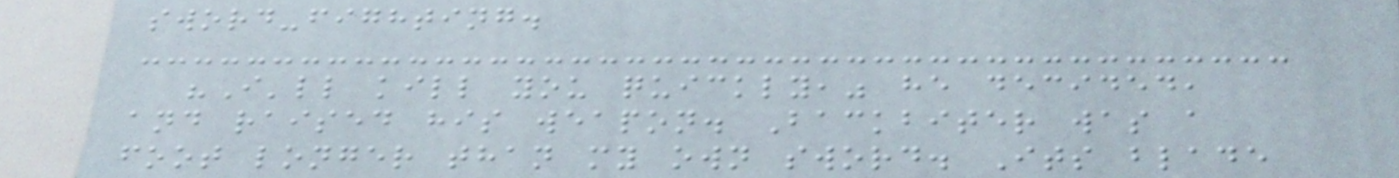sword-fighting.
"I'll kill you quickly," he decided,
and raised his weapon. Backbiter was a
foot longer than my own sword. Its blade
